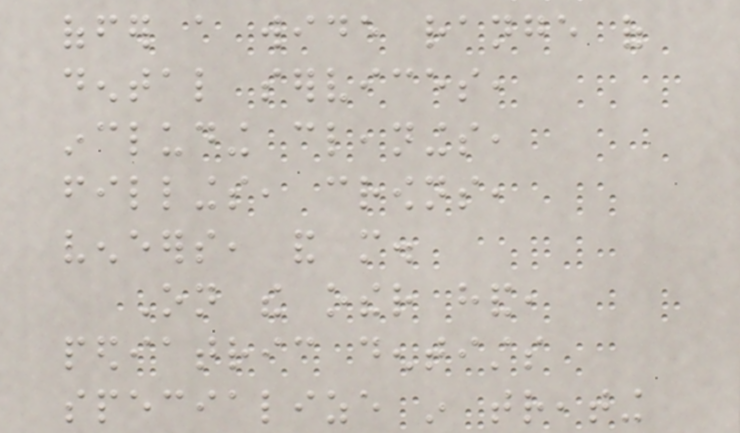offer a wide range of
dental services,
including cleanings,
fillings, crowns,
veneers, and more.
On the other hand,
pediatric dentists
specialize in treating
